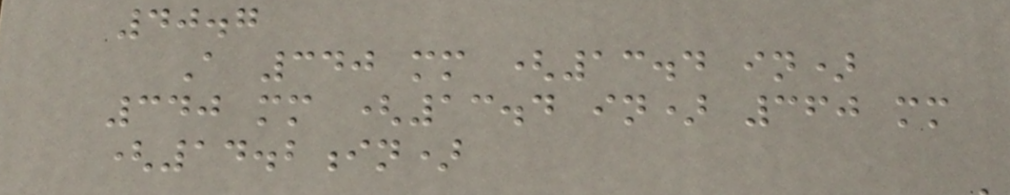40.7
A 340 mm (13.4 in)
340 mm (13.4 in) 360 mm
(14.2in)
